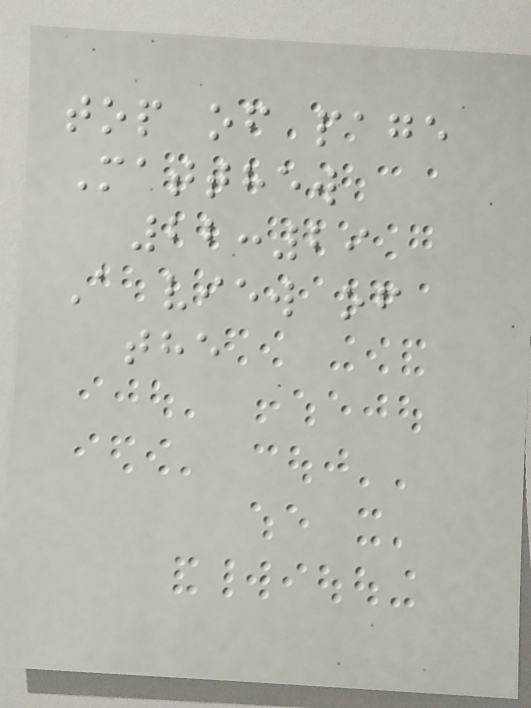top of page
Matthew
22:29
A view of
the
